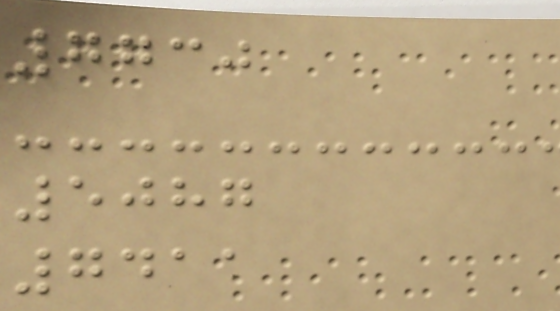7730
5087
7411
